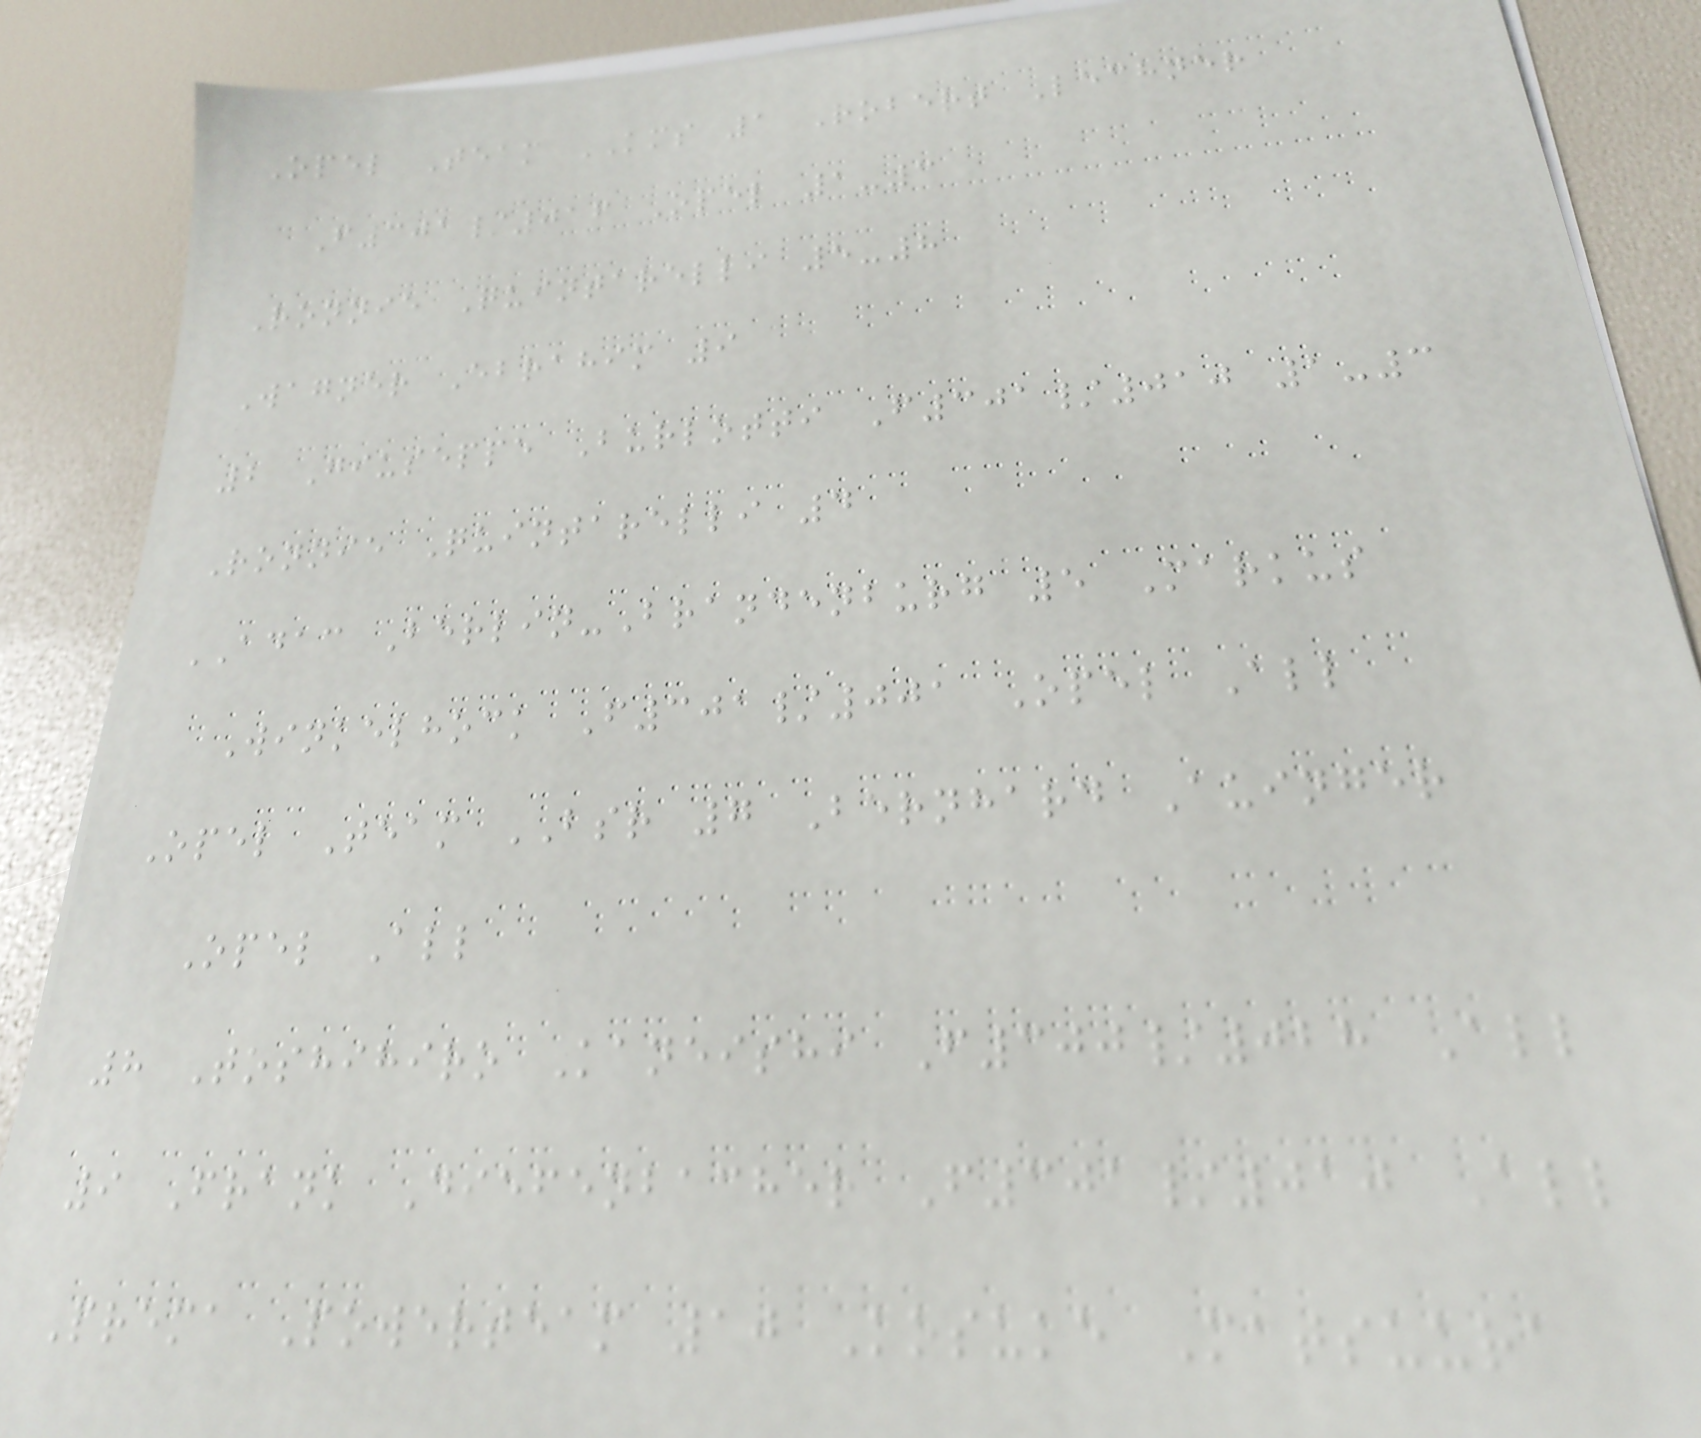Opel Team KMS 1 Robert Lechner
F301/016 Opel 1-3
Ronnie Quintarelli 5-8
Wagner Ebrahim 9
2 Giuseppe Burlotti F301/010 1-3
Ronnie Quintarelli 4
ADAC Berlin-Brandenburg 5 Markus
Winkelhock F301/001 Opel All
Opel Team BSR 7 Bernhard Auinger
Opel All
8 Toshihiro Kaneishi F300/028 All
9 Frank Diefenbacher F301/010 All
Prema Powerteam 10 Kosuke Matsuura
